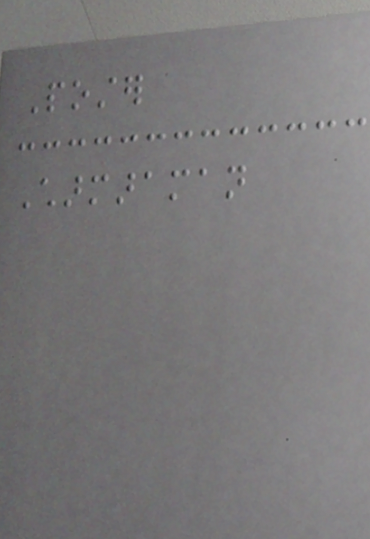Poster
Charmaraman
